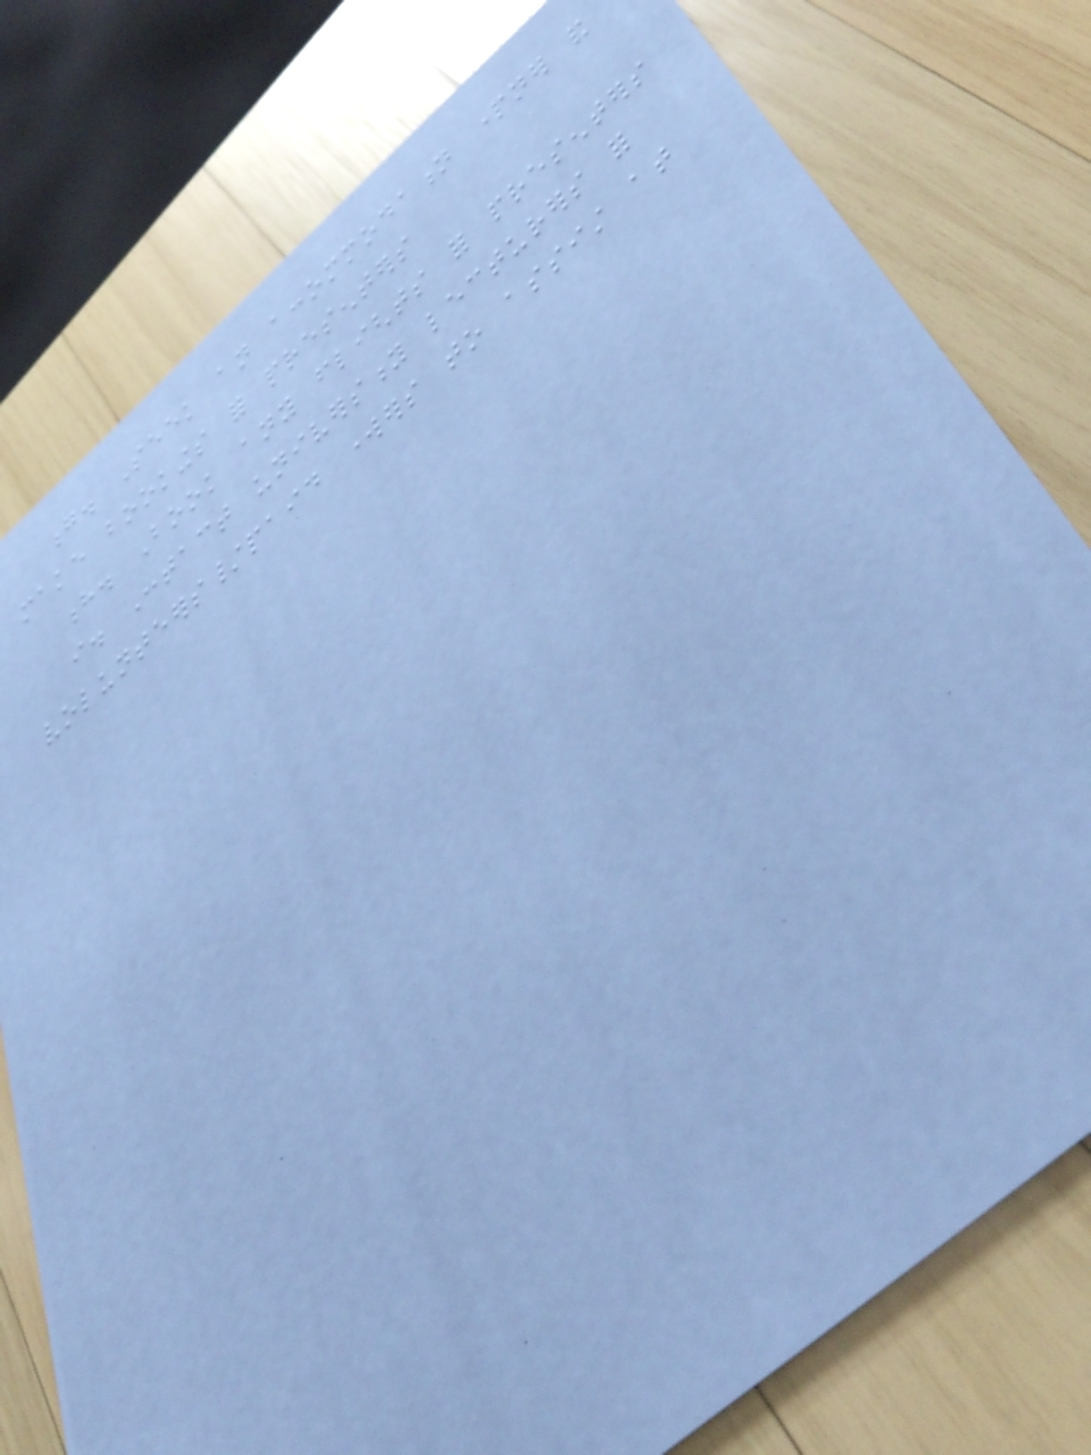g. Seek an accommodation partner and
make bookings for presenters
h. Book any flights for presenters
i. Contact university lecturers for
volunteers/paid workers to assist at
